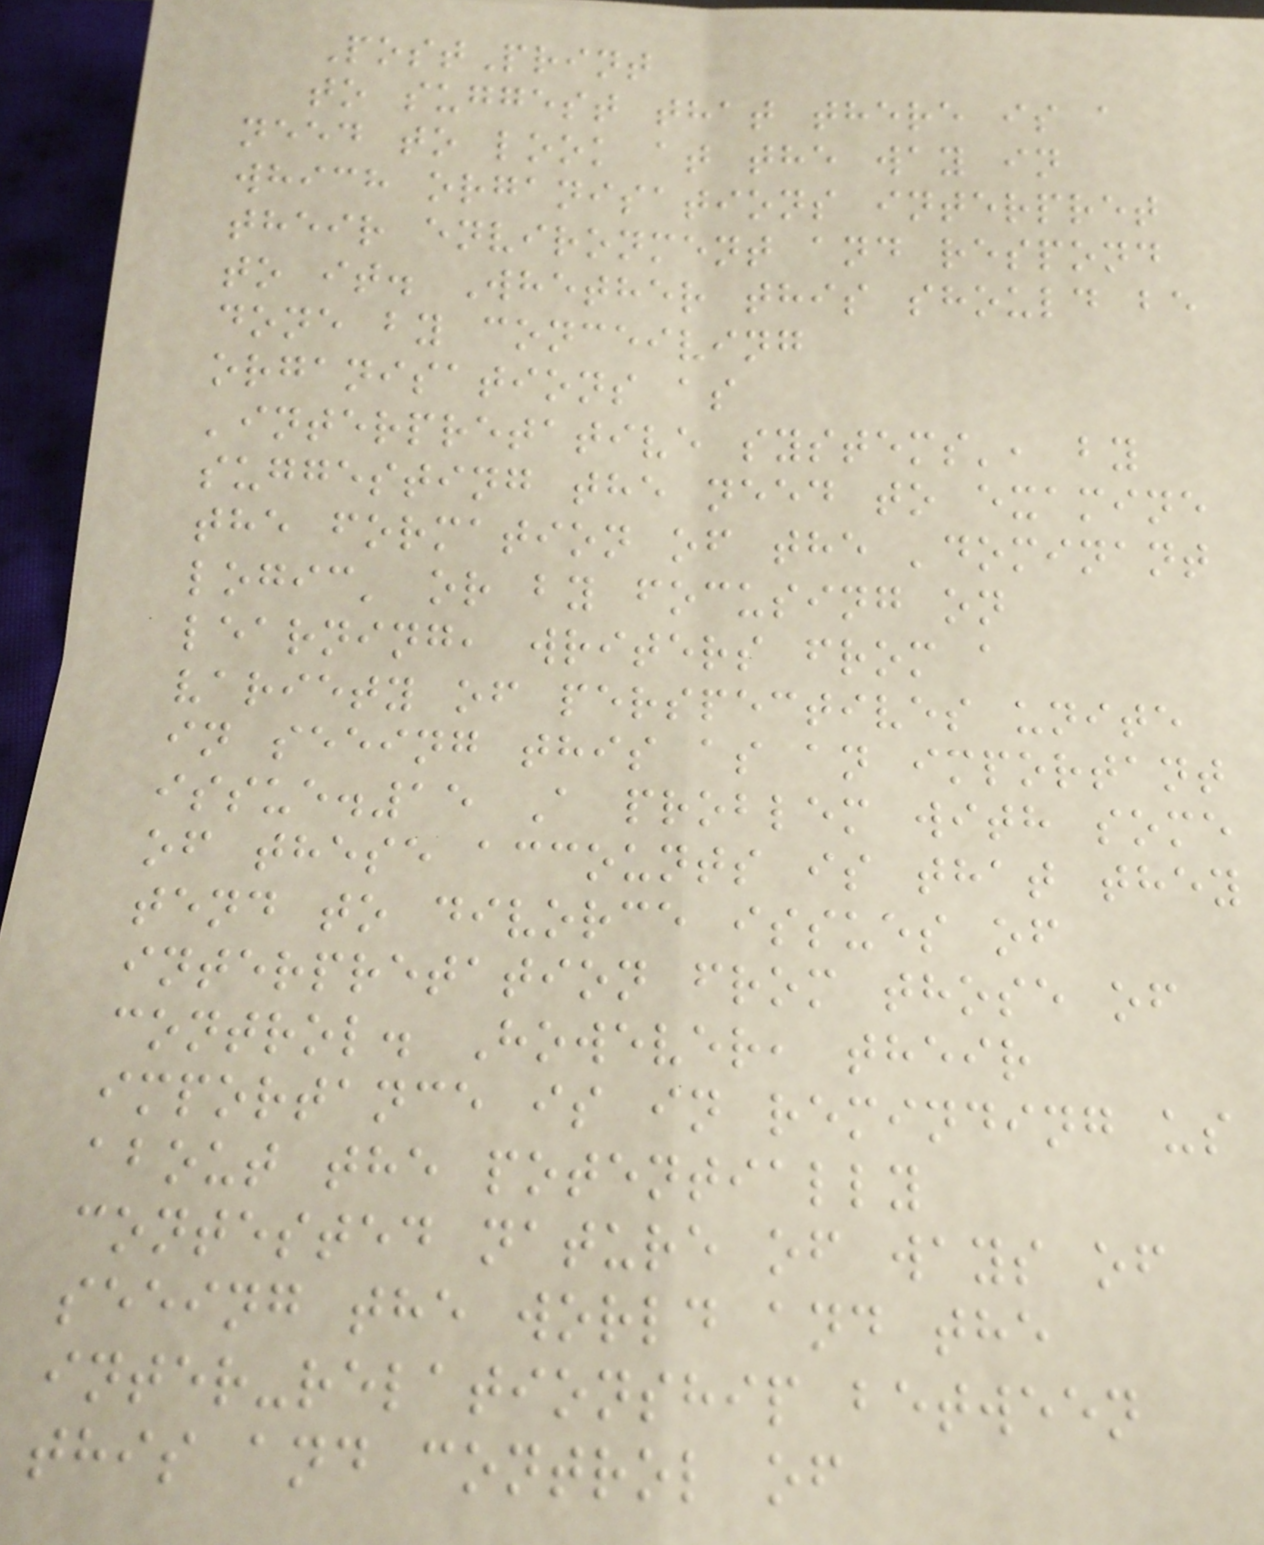PostPrint
to suggest that there is a
need to look at the way in
which organisations interpret
their environment and respond
to it. Whether this should be
done by conceiving
organisations as
'interpretative systems', by
suggesting the need to examine
the formation of the 'dominant
logic' or by focusing on
learning, writers from a
variety of perspectives unite
in seeing this as an important
issue.15 A problem with some
of these accounts is that they
tend to divorce issues of
interpretation from those of
control. However, their
importance is in reminding us
about the potentially
contested nature of ways of
seeing the world and the
inter-relationship between
this and control of
